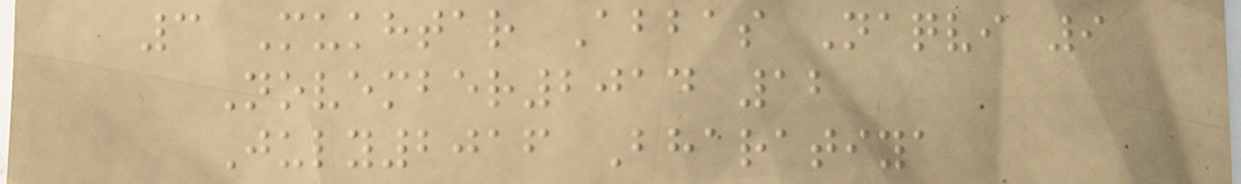3 Mukhtar Abbas Naqvi 9
November2014 12
July2016 Bharatiya
